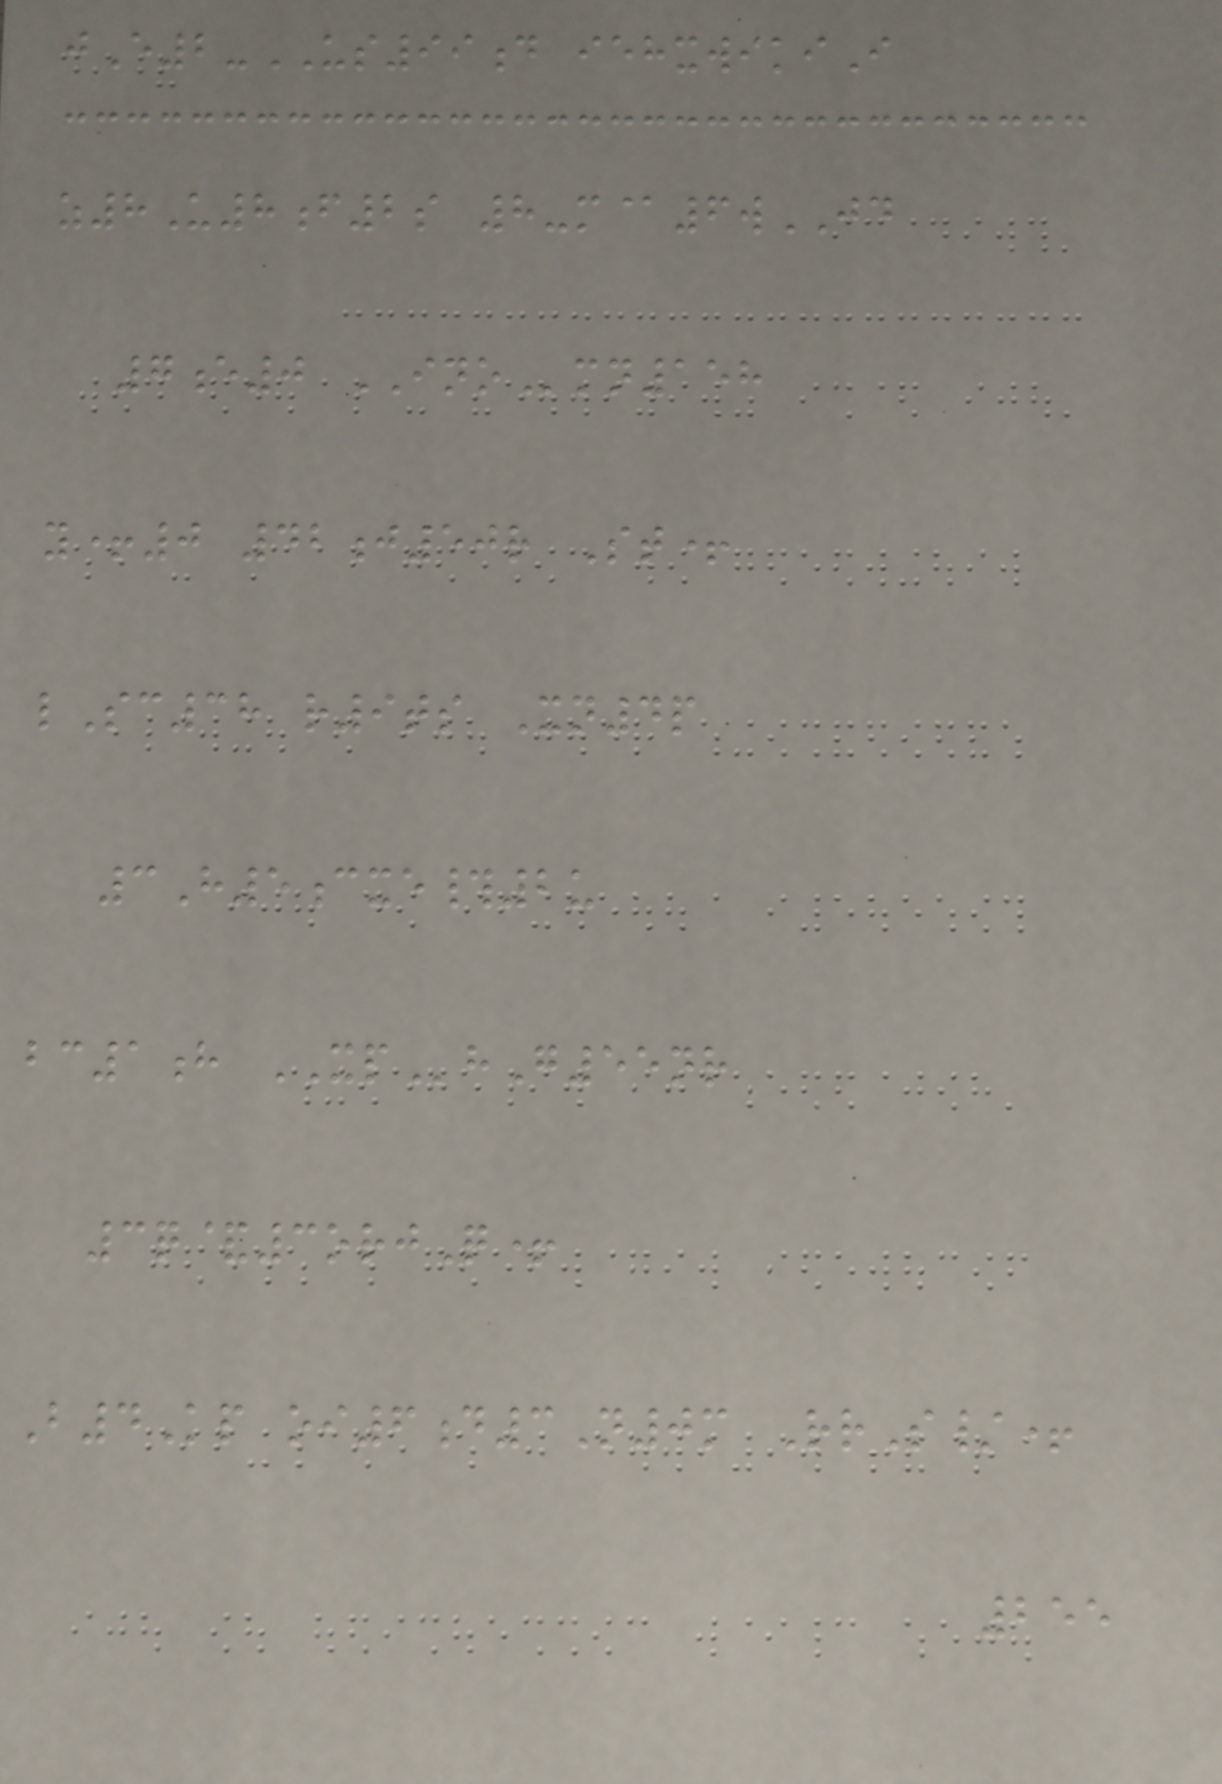jE2-US99d iehxwikiI
z8U8f2s 8-m@6wJD
7e0 INOmn158
y+0 42j50r St+
lSc38 r9ts Xn4p
3H5cxe#2u
bc1h XPhG55nr
3q&3orjQ+
B4Kp oi6d3N0m RrS/+
255
